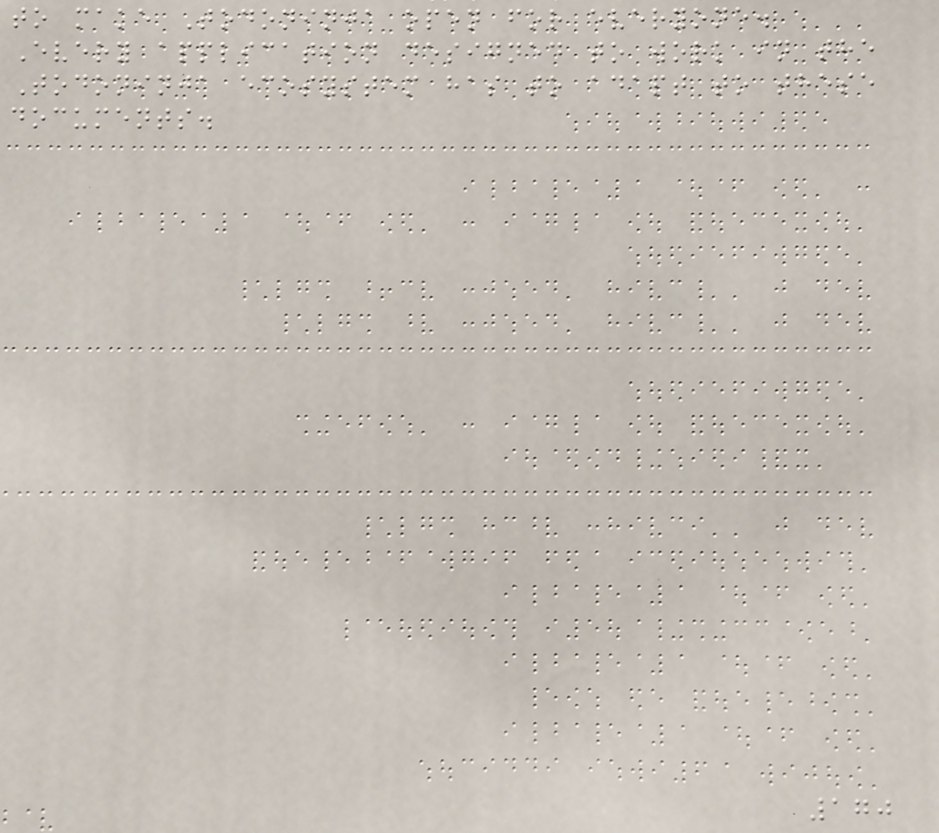to make Todoninja open for everyone.
Every application designed to work in the
Todoninja ecosystem has to adapt to these
documents.
170
